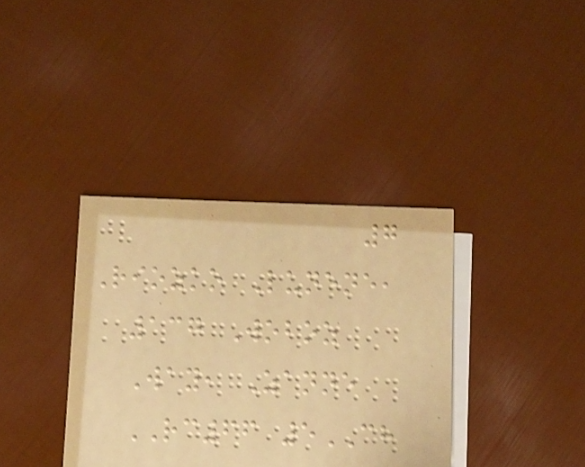7
Riozko Lunene,
137 Woboz
Way, Zanne
RC66 5CH
